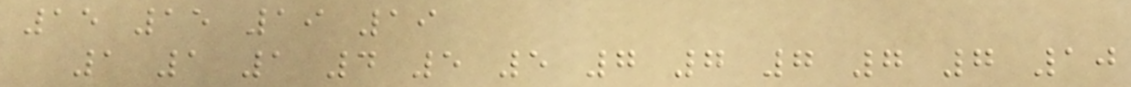15 15 19 19
1 1 1 4 5 5 7 7 7 7 7 10
